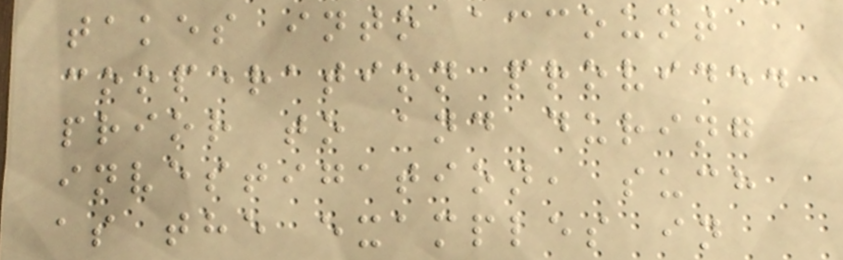takes into account
cooperation provided
prior to and during
investigation, such
as the examples in
